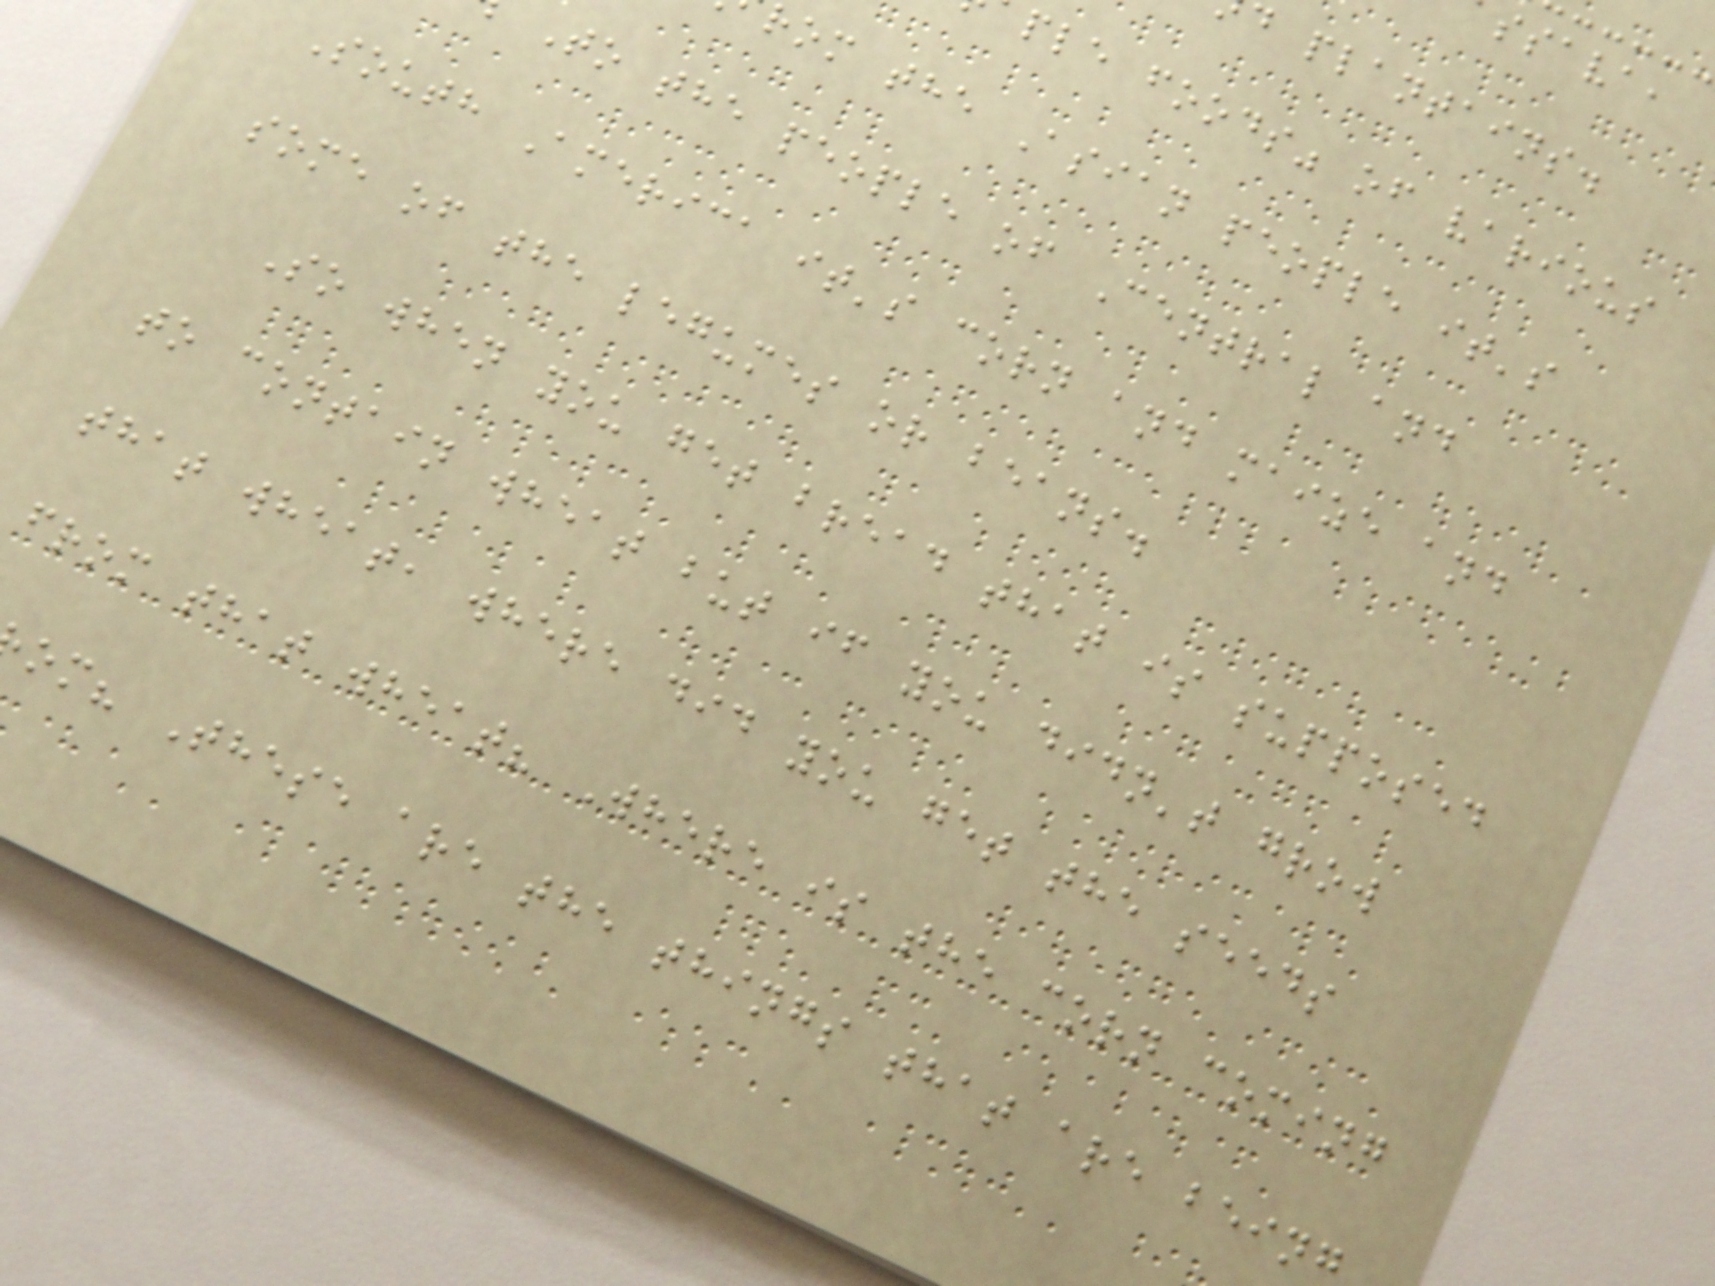d plantains.
ple foods" of various
rom the Asian people it's
To the people of Central and
South America it's corn and maize and
some of the legumes or beans.
So when you get bread that is supposed
to contain wheat but if you didn't grow
that wheat, where did you get the seeds
from that wheat? Where is the corn coming
om? These are the things that are being
